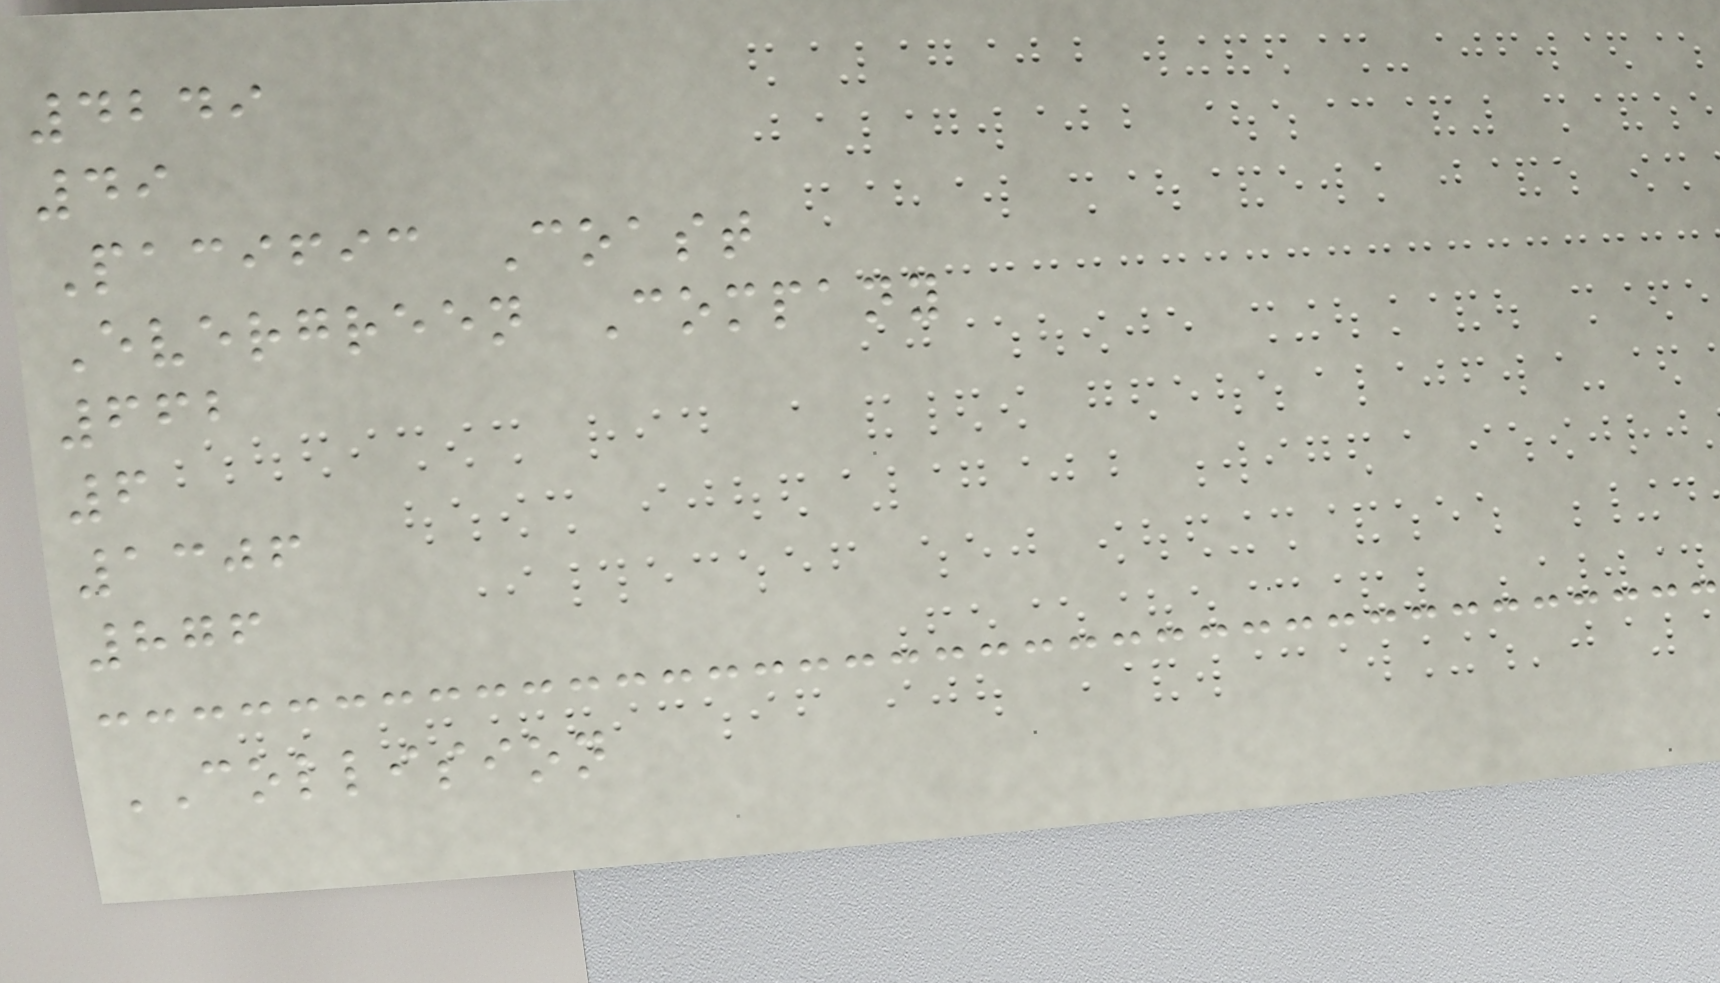4249
49
Pacific Coast
Evergreen Company
662
6
1306
876
COLLISION
